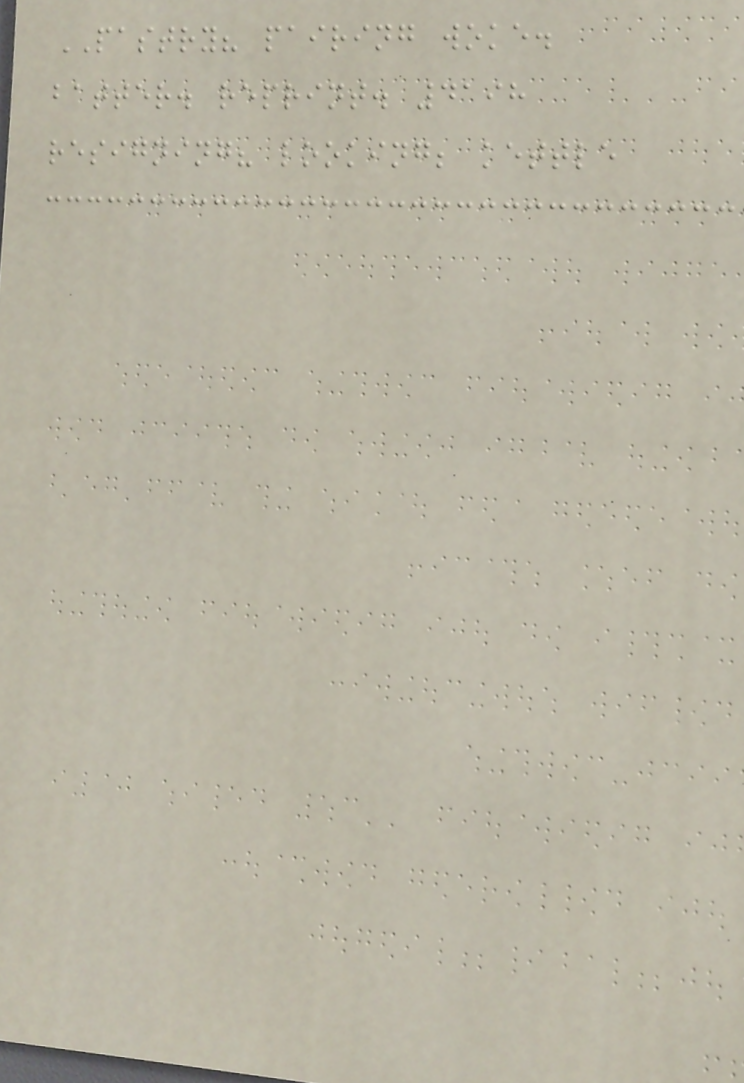PASTRY? pairing woke.
batter. reprint. 4198
resigning? looking; kettle
